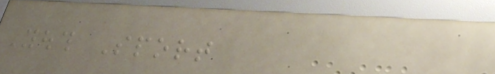Youth Sport
